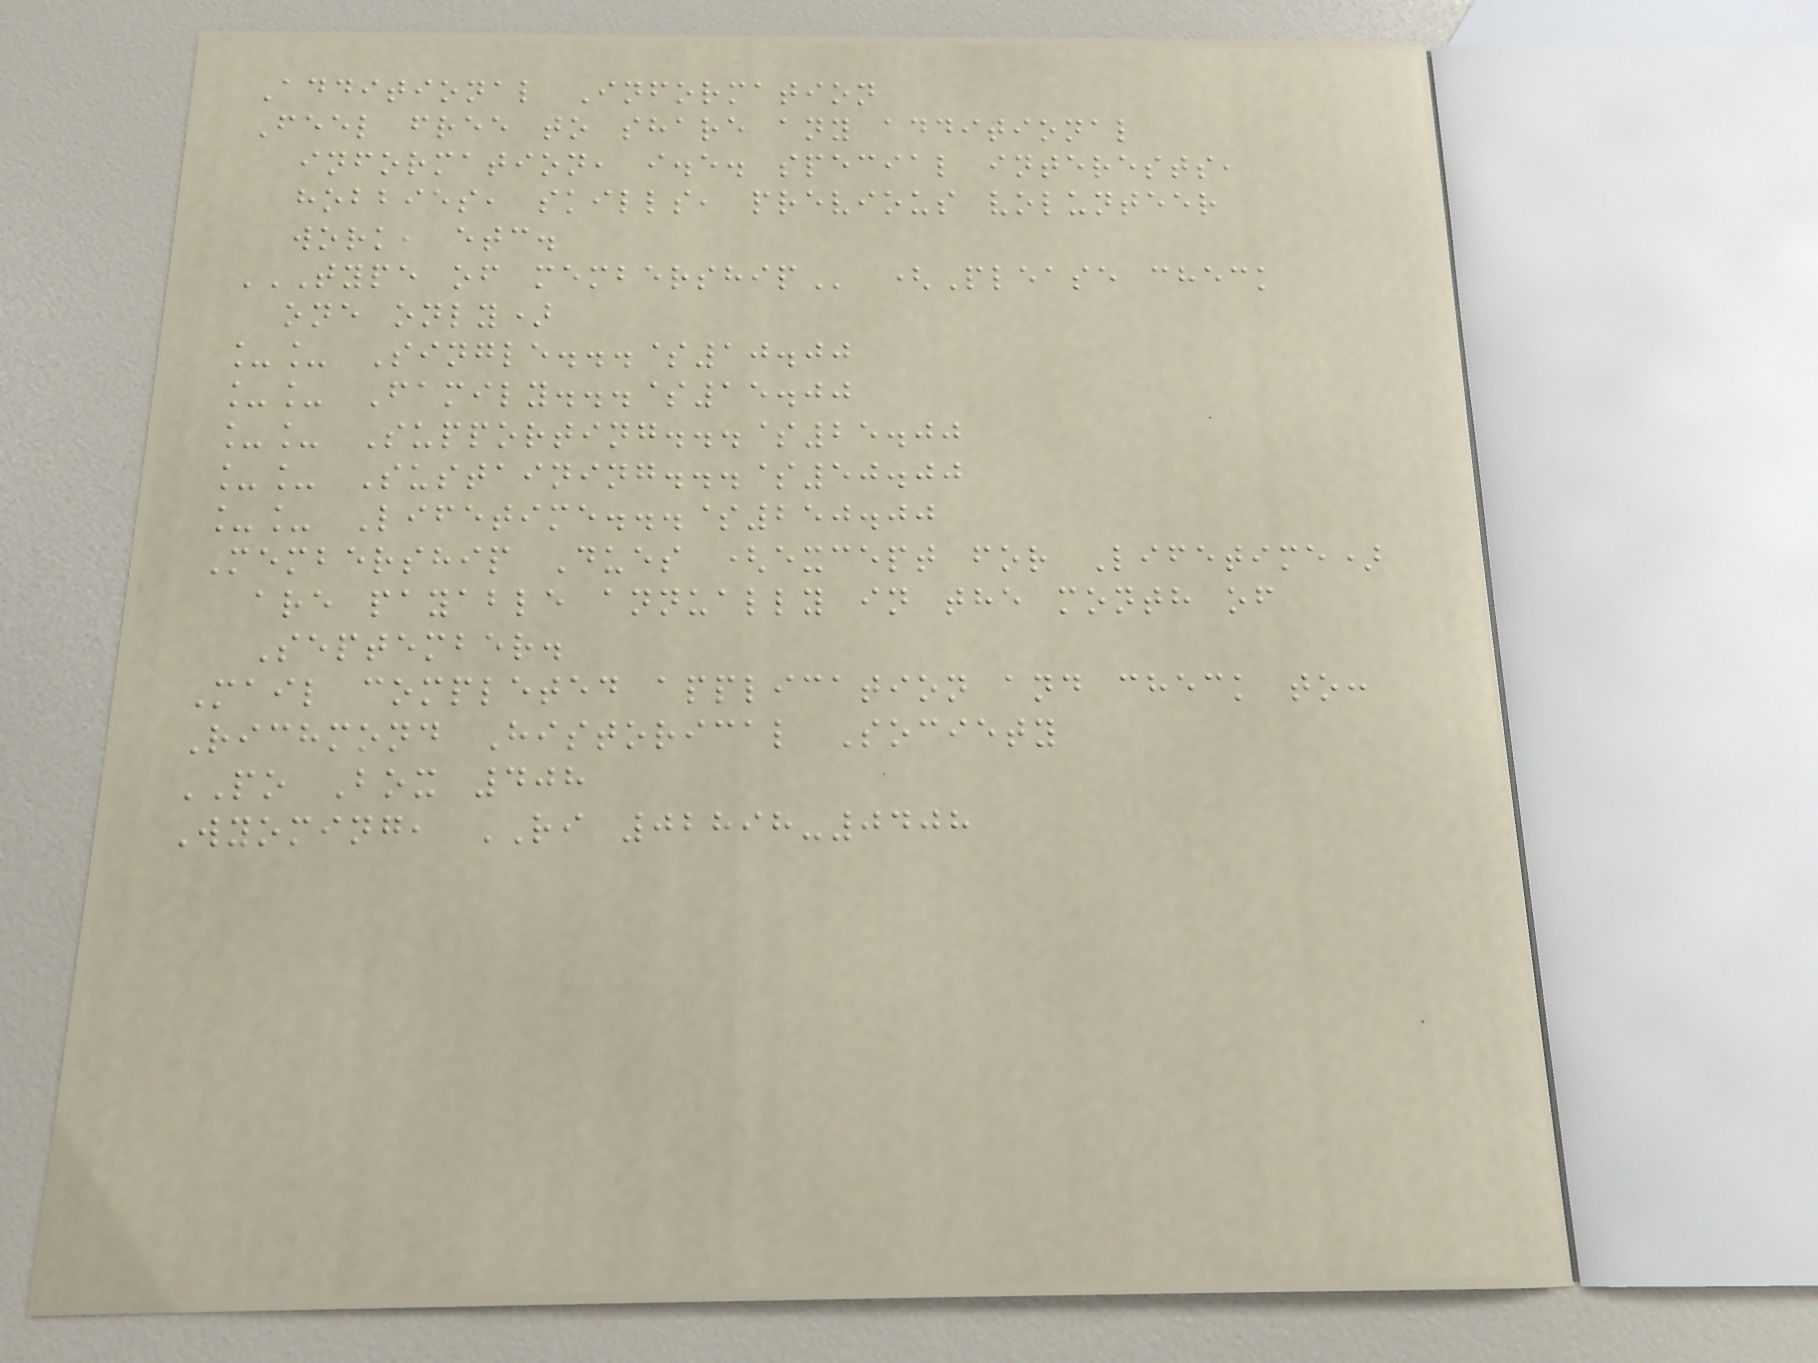Additional Information
Feel free to share any additional
information, i.e. special interests,
hobbies, skills, previous volunteer
work, etc.
TYPE OF MEMBERSHIP (Please check
one only)
__ Single...$10.00
__ Family...$15.00
__ Supporting...$25.00
__ Sustaining...$50.00
__ Lifetime...$250.00
Membership Dues (except for Lifetime)
are payable annually in the month of
September.
Mail completed application and check to:
Richmond Historical Society
PO Box 408
Wyoming, RI 02898-0408
